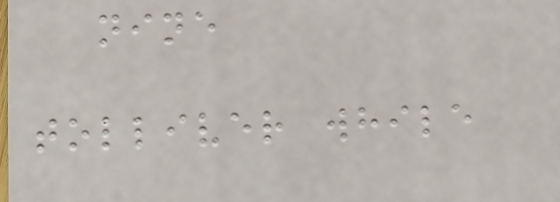nine
tolliver while
